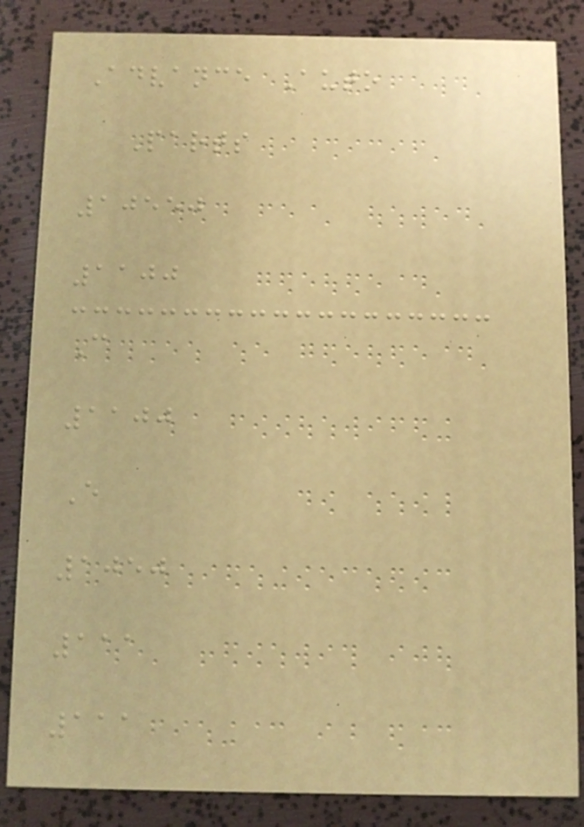Advance Auto
Parts
10550
1100
C
1100
E
1050
111
111
